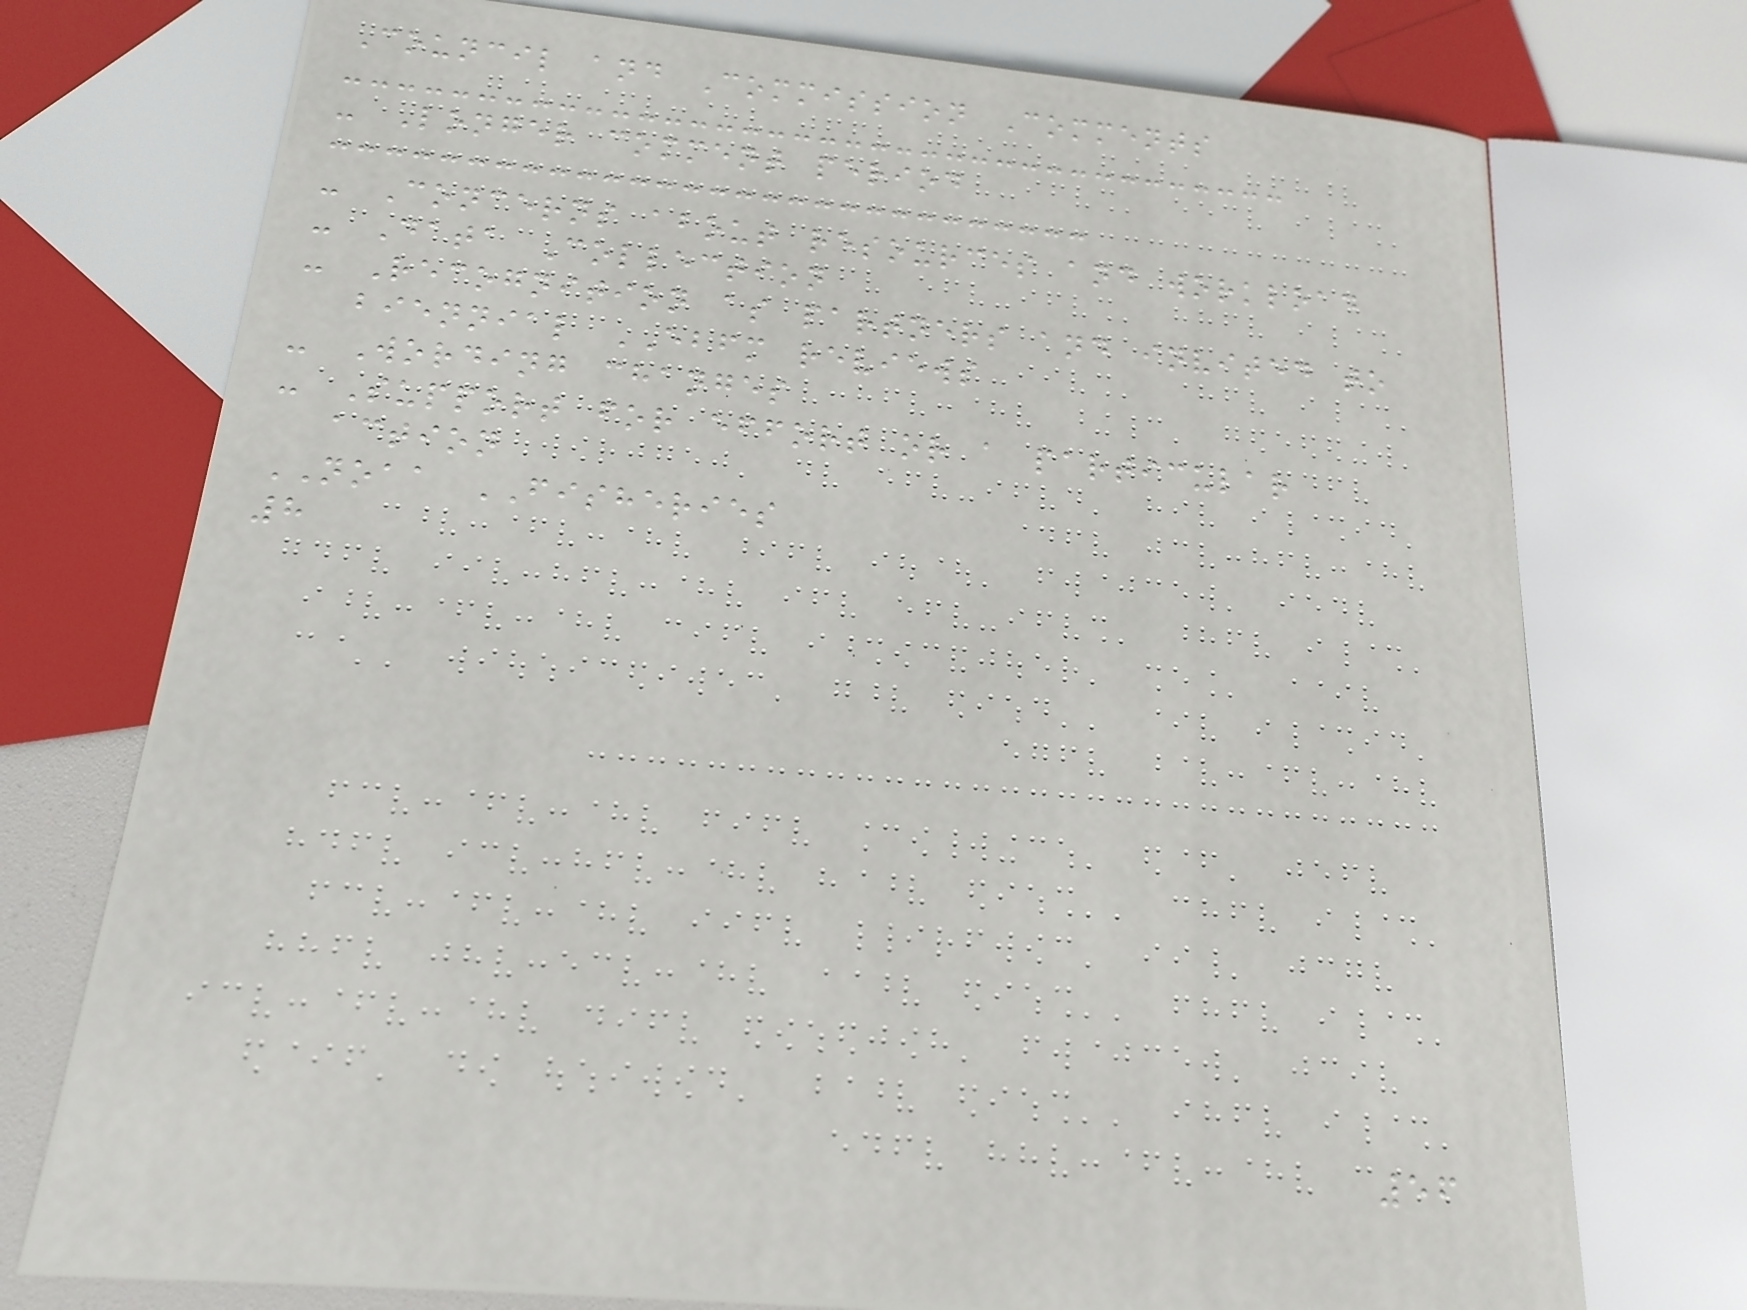Council and Commission Comments
- Longer comment period
- Concerns about resources and workload
- Data Collection
- Recognition as partners and invited to
biennial EBFM reviews
- Wording changes
- Support for effort or a particular
action
NOAA FISHERIES
8
56
